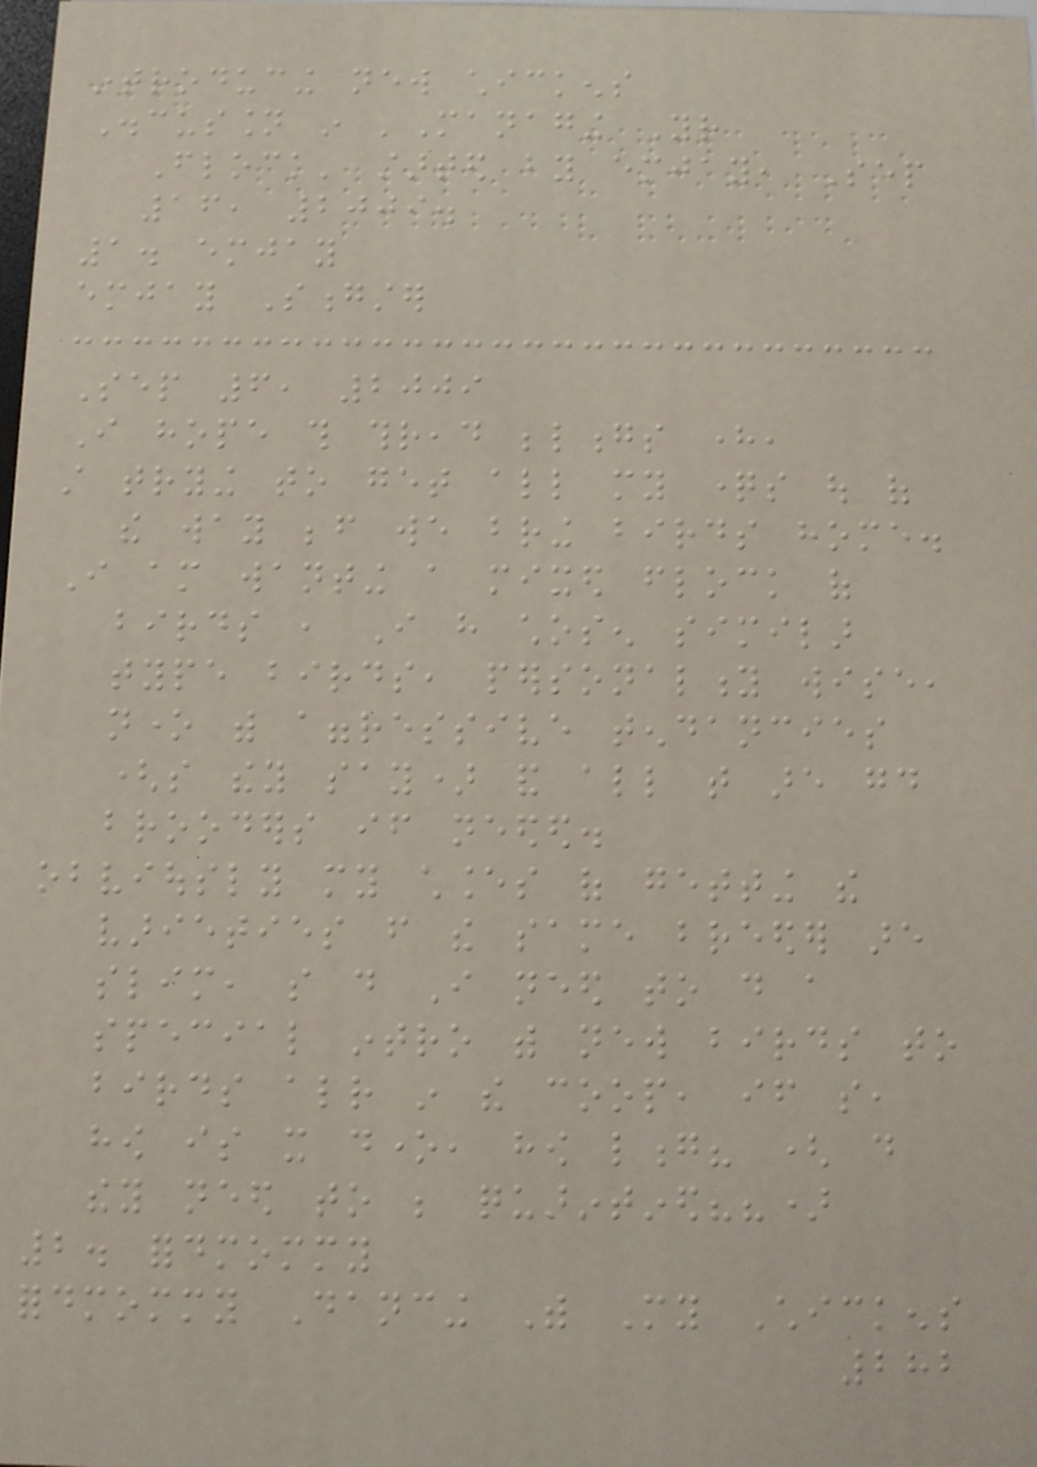introducing new chickens
Discussion in 'Managing Your
Flock' started by emjay, Sep
16, 2009.
1. emjay
emjay Songster
Sep 6, 2009
I hope this thread belongs here,
still trying to get all my questions out of
the way before we bring birds home.
I am wanting a mixed flock of
birds , I have chosen similar
type birds, personality wise,
none with aggressive tendancies
(so they say) and all that are good
brooders if needed.
obviously my chances of getting the
varieties from the same breeder are
slim, so do I need to do a
special intro with new birds to
birds already in the coop, if so,
how is it done, how long? ( do
they need to be quarintined??)
2. fordmommy
fordmommy Dancing With My Chickens
282
